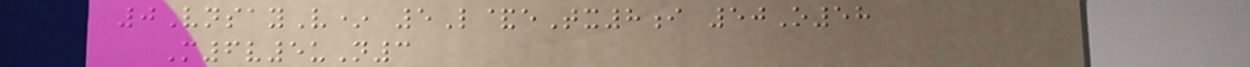0VnsayV* 5L&eTx8i 50O58
M6v5uN3
